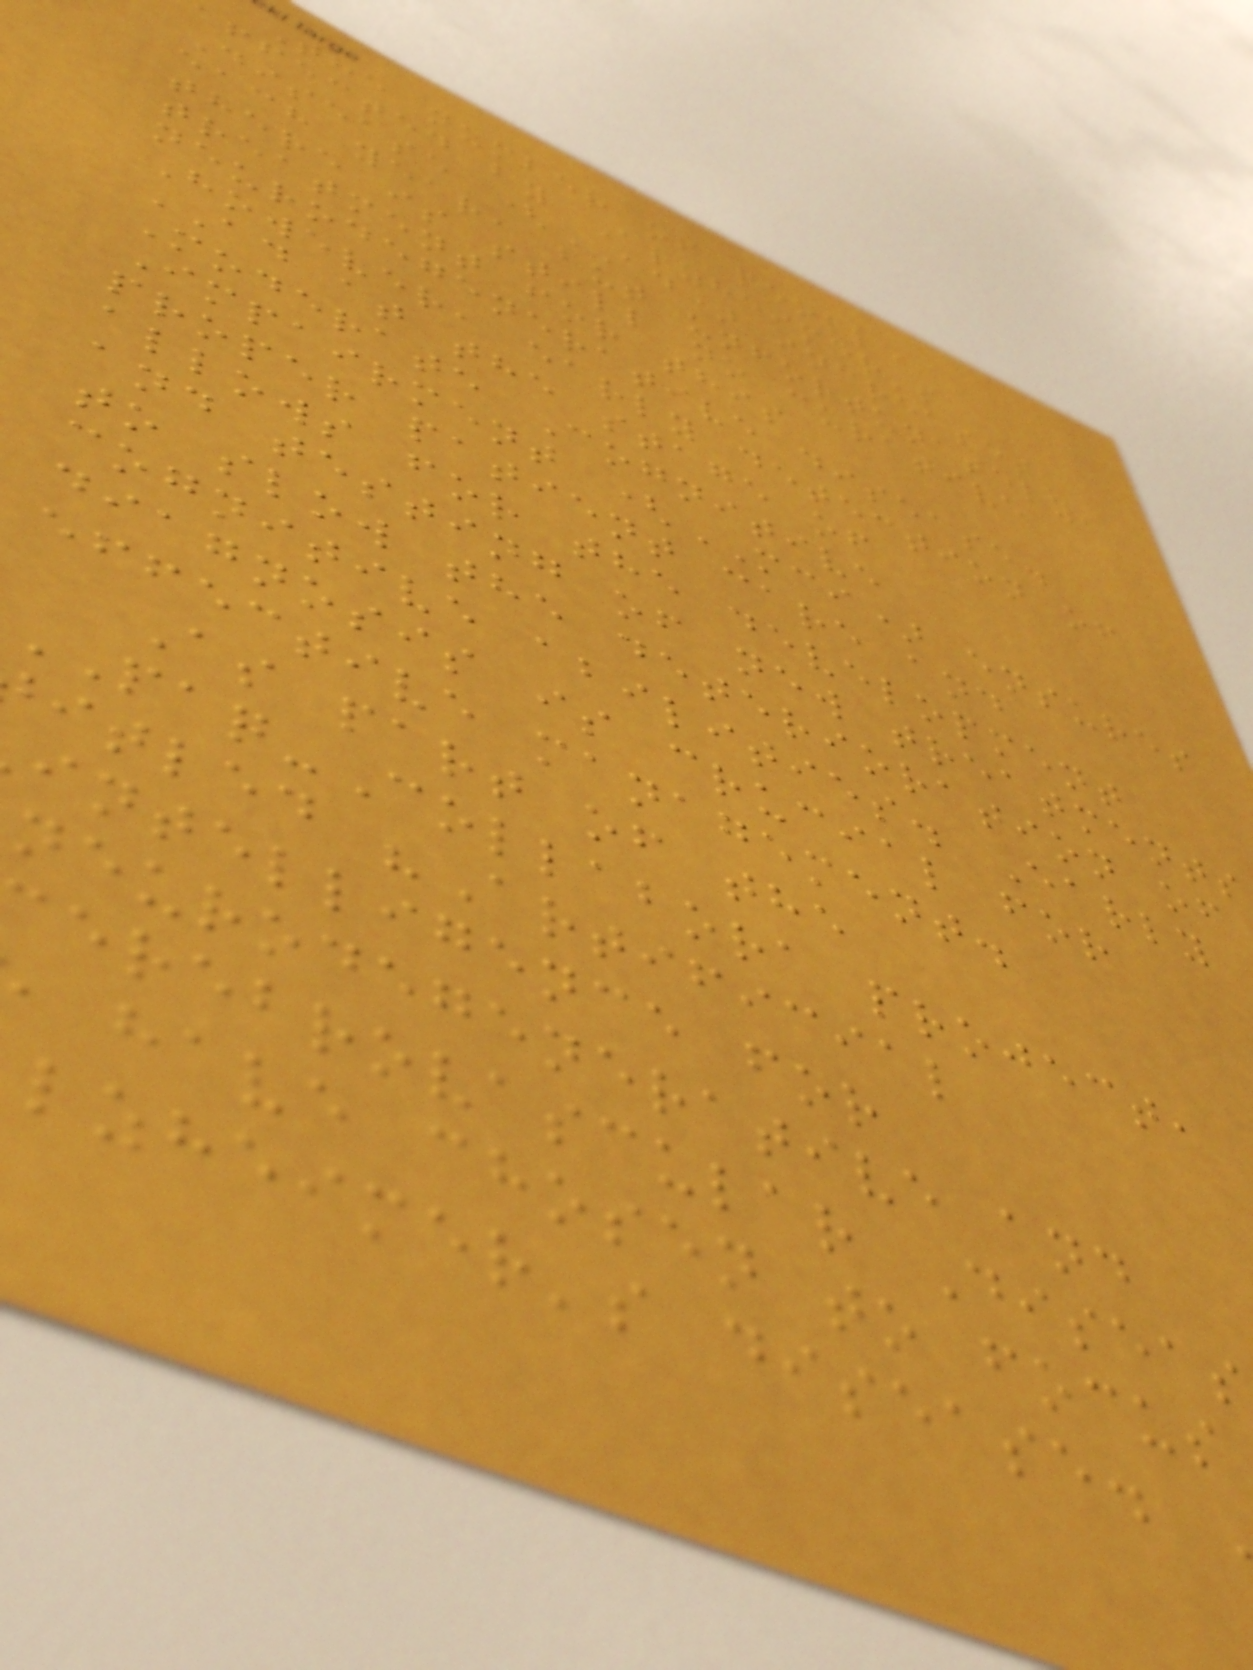The number of people
ffected by Alzheimer's
Disease (AD) increases
each year, but unfortunately,
there is still no curative
treatment for this
neurodegenerative disease.
However, early detection of
AD at the stage of
Moderate Cognitive
Impairment (MCI) ensures
proper patient care and
allows for the development
and testing of new treatments
to slow the deterioration of
cognitive abilities. Early
diagnosis is crucial for
effective management.
As part of the
PAQ-Collabora project,
itled "Artificial
intelligence for
neurodegenerative and
erebrovascular Diseas
have chosen to focus
lzheimer's disease.
